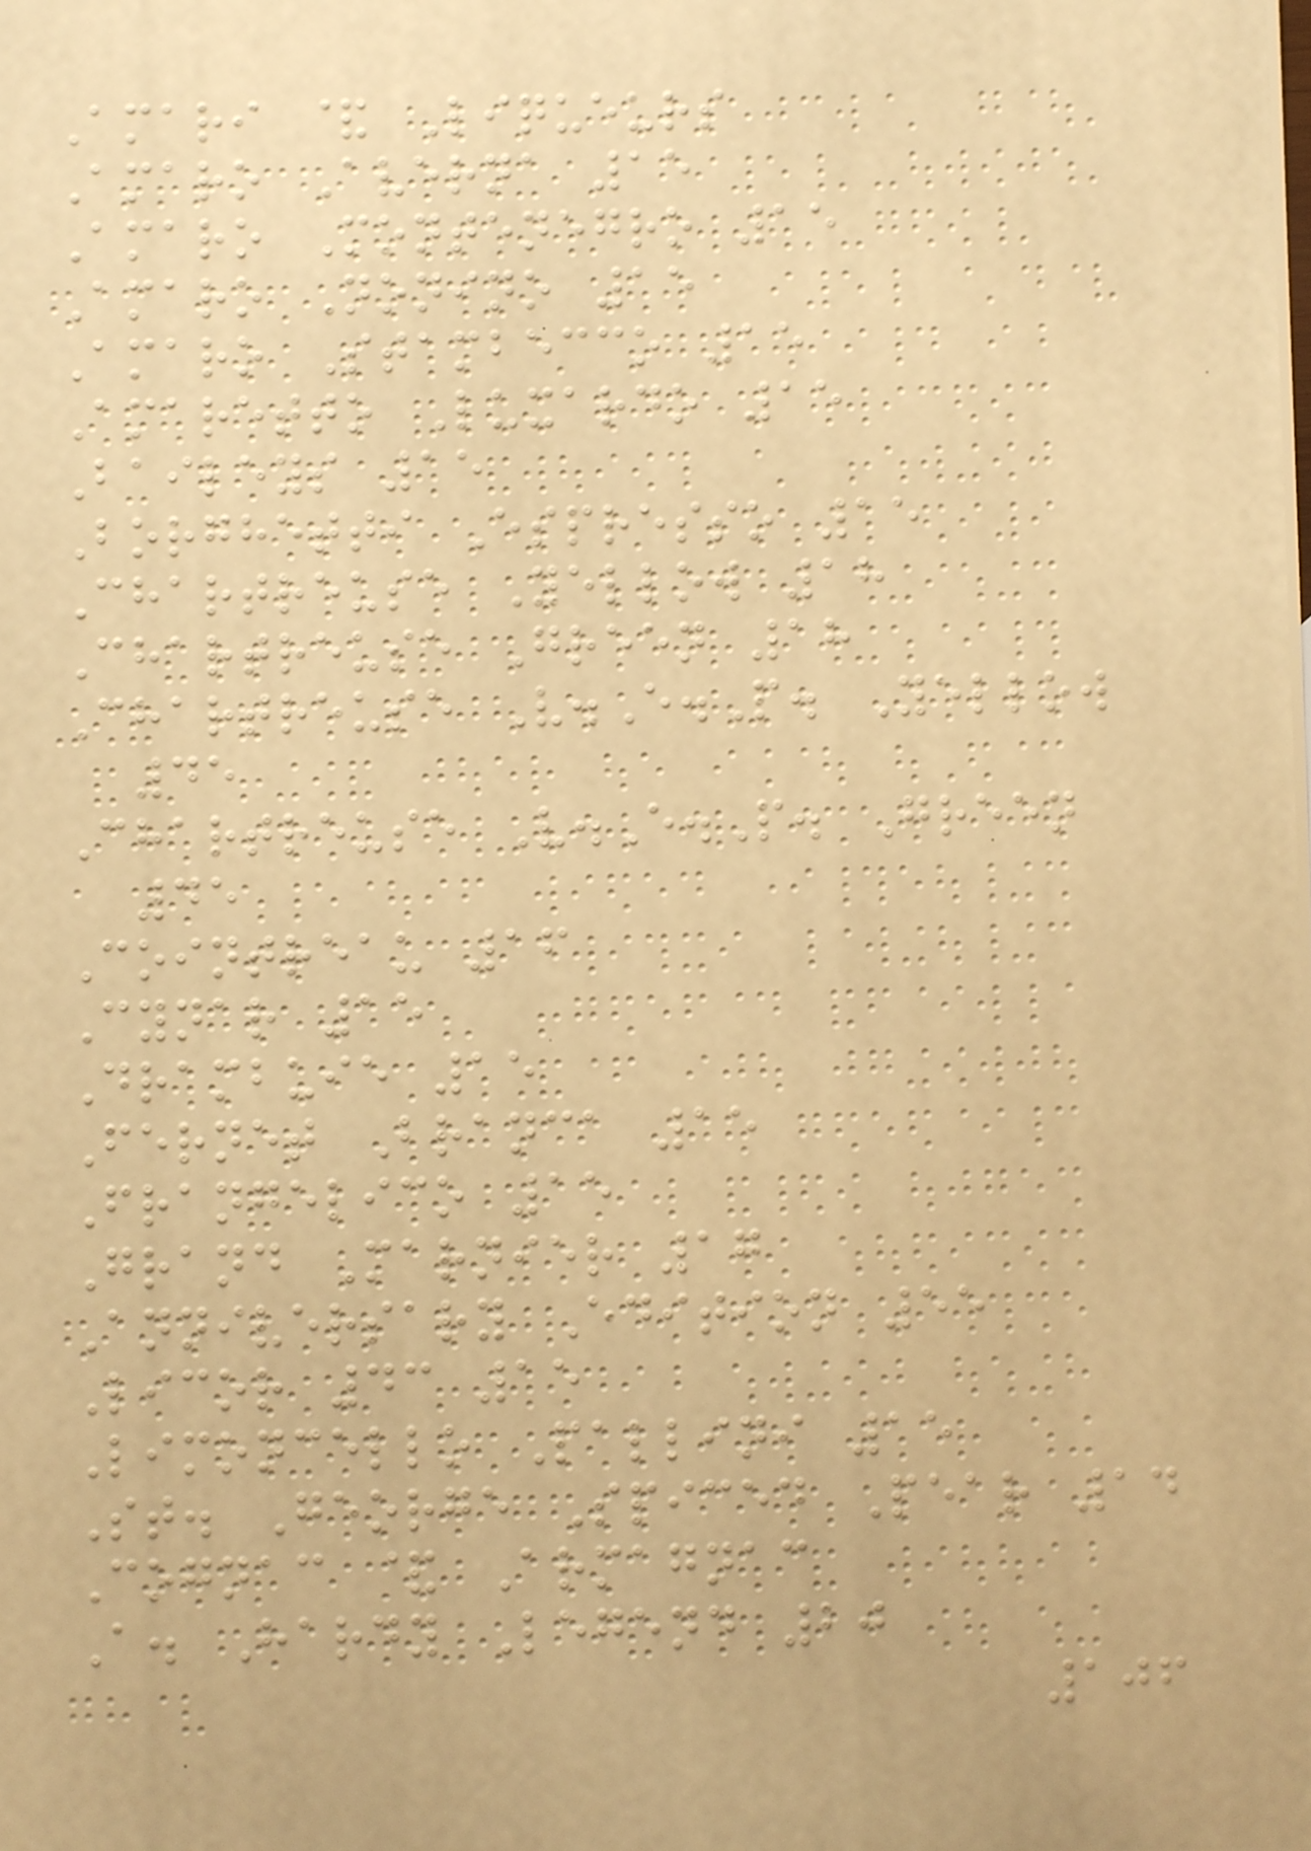Amari & Liqueurs
Amaro Averna 15
Amaro Montenegro 15
Amaro Nonino 15
Amaro Stambecco 15
Amaretto Luxardo 15
Baileys 15
Borghetti Espresso 15
Chartreuse Yellow 18
Chartreuse Green 18
Chartreuse V.E.P. Yellow
45
Chartreuse V.E.P. Green
45
Cointreau 16
Cynar 15
Drambuie 15
Fernet Branca 15
Frangelico 15
Grand Marnier 17
Anniversary Edition 55
Licor 43 15
Limoncello Pallini 15
St. George Spiced Pear 14
Cognac & Armagnac
A. Hardy Legend 20
106
